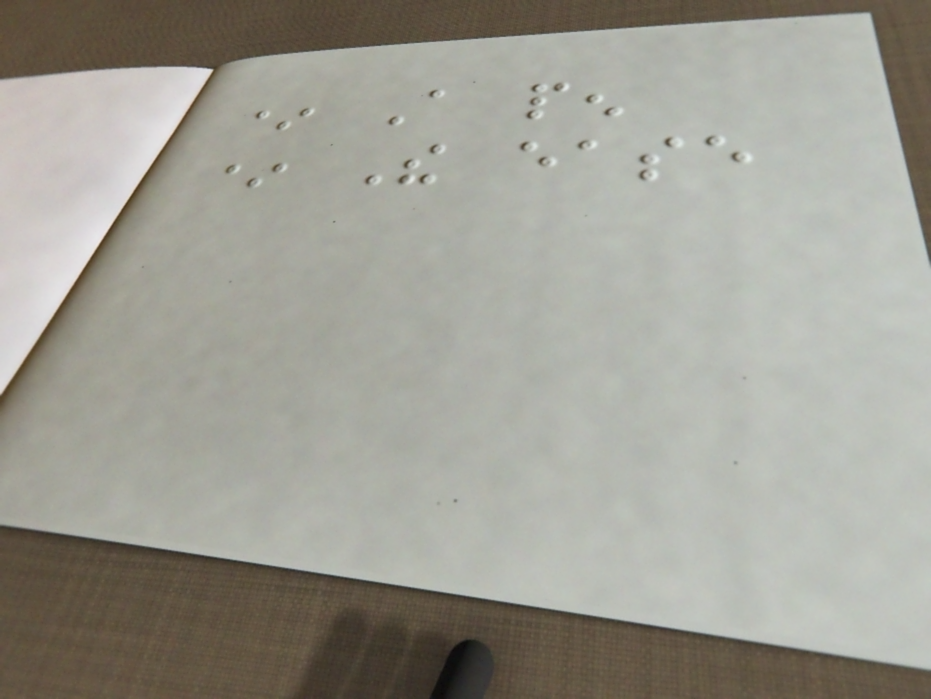* A pen
* The ease
